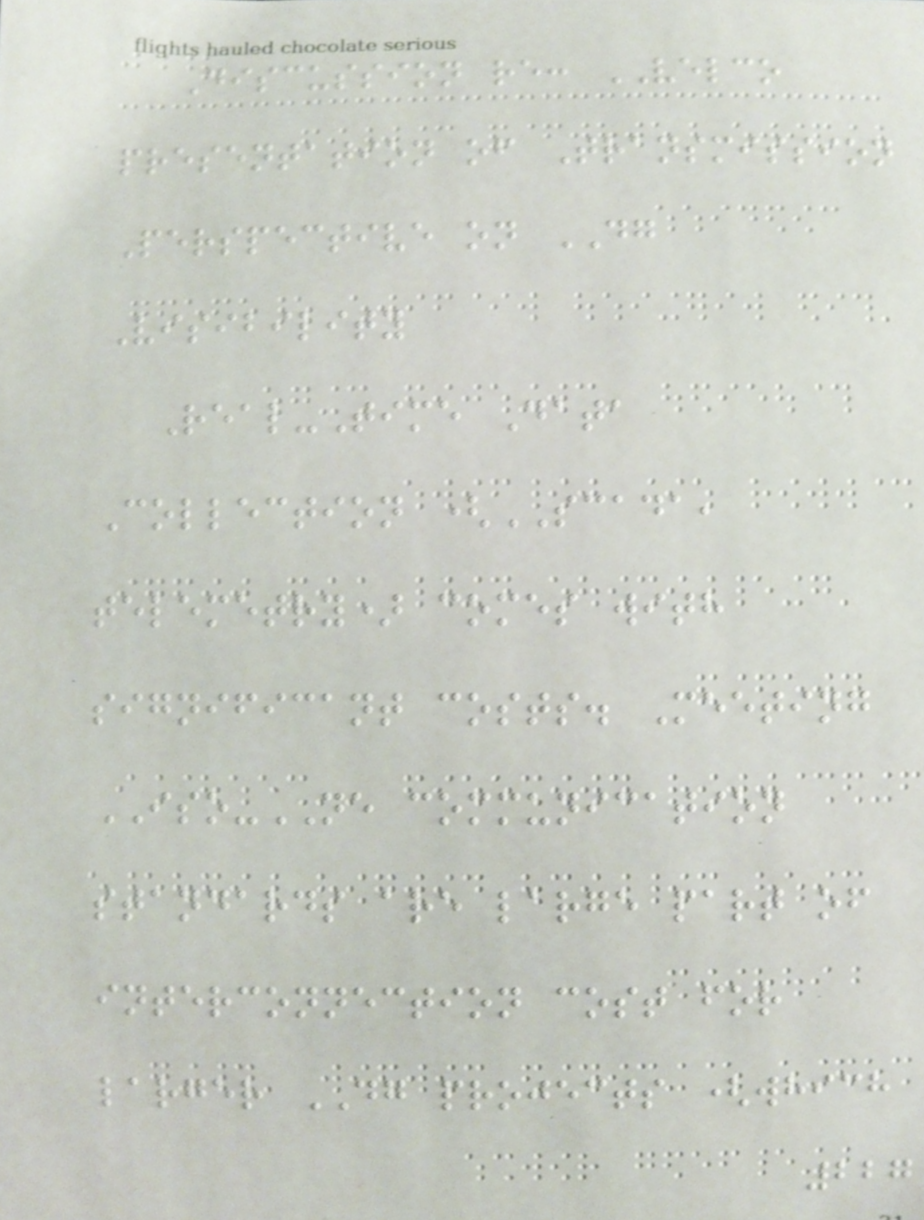Discussion re: VELCO
presentation of Transmission
Perspective on DG
Visibility
Real-Time Data
Collection (SCADA,
telemetry) comes with
significant costs. Meeting
ISO-NE communication
standards are large part of
interconnection cost for
larger DG projects (which
227
